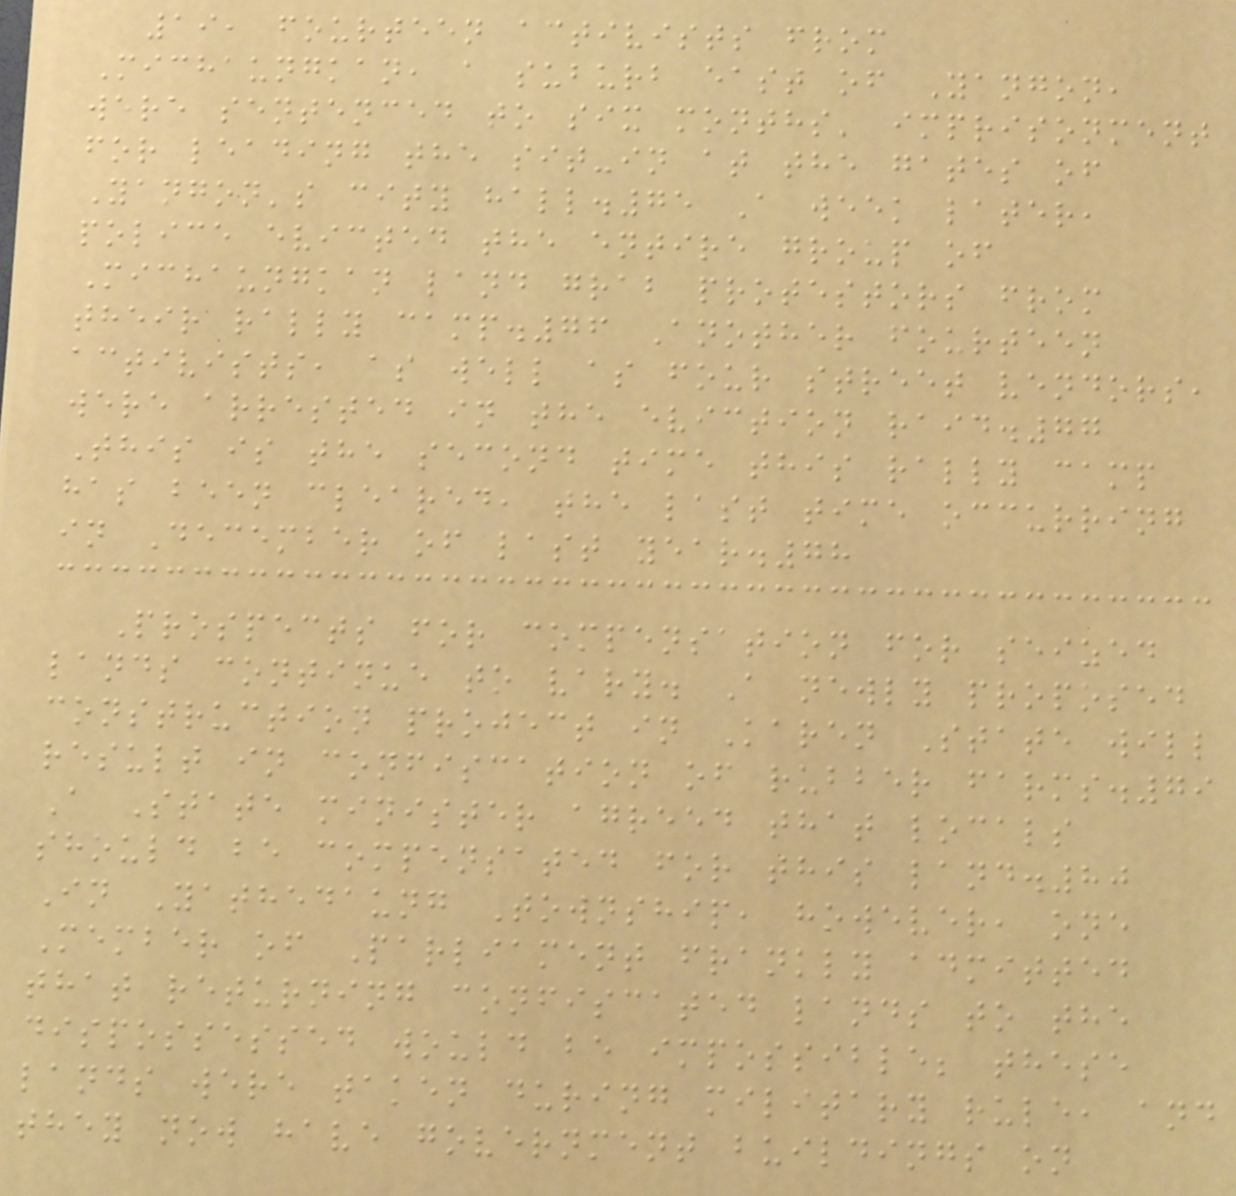19, fourteen activists from
Michaungkan, a suburb east of Yangon,
were sentenced to six months' imprisonment
for leading the sit-in at the gates of
Yangon's city hall.75 A week later,
police evicted the entire group of
Michaungkan land grab protestors from
their rally camp.76 Another fourteen
activists, as well as four street vendors,
were arrested in the eviction raid.77
This is the second time this rally camp
has been cleared, the last time occurring
in December of last year.78
Prospects for compensation for seized
lands continue to vary. A newly proposed
construction project in Karen State will
result in confiscation of rubber farms.79
A State minister agreed that locals
should be compensated for this land.80
In Yathedaung Township, however, one
Member of Parliament frankly admitted
that returning confiscated lands to the
dispossessed would be impossible; these
lands were taken during military rule, and
they now have government buildings on
